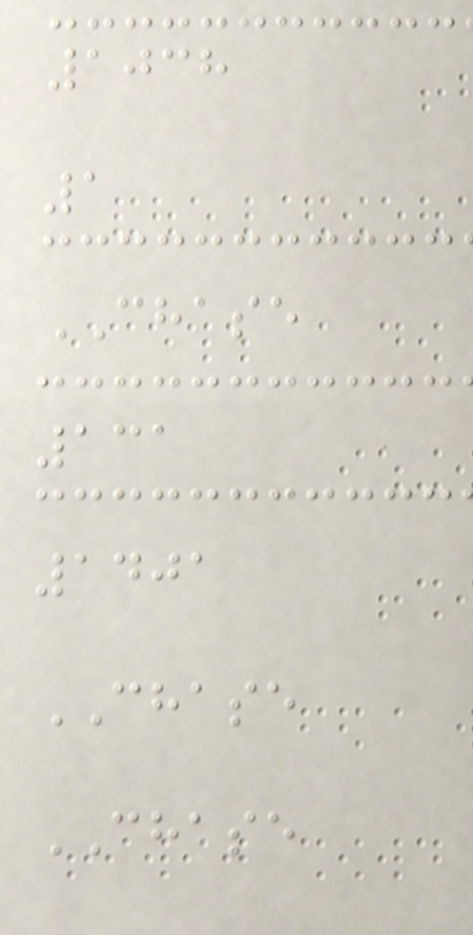1038
1
CHASE
131
1401
CHASE
CHASE
